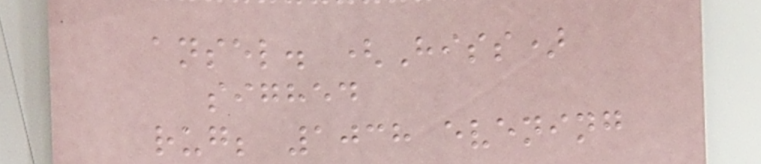ansel. (Hiss)
sighed
rug; 1038 evening
